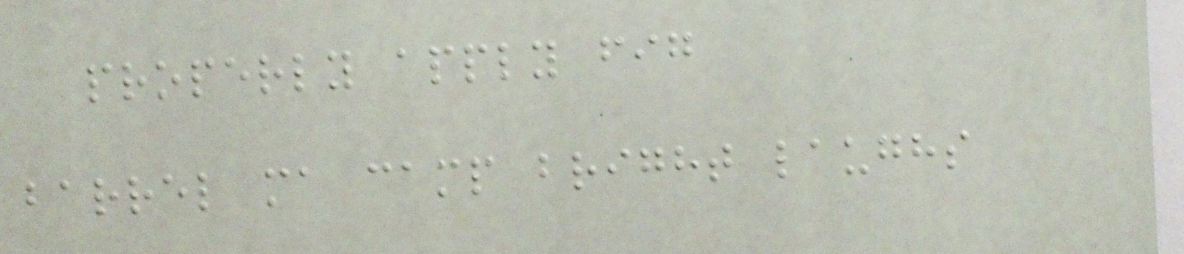properly apply fig
barrel ma camp bright laughs
